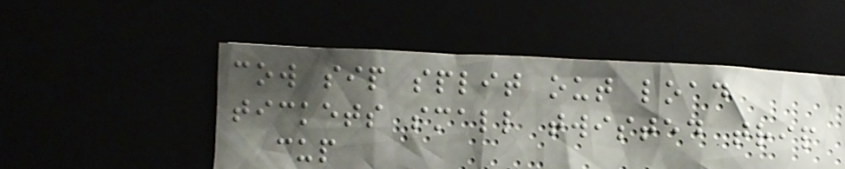cow sip split out load
tickets small twisted trip
cup
